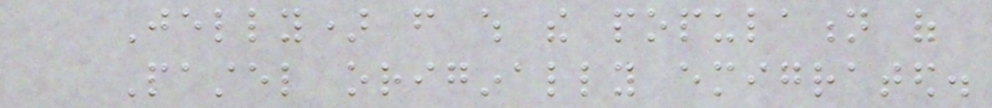Jelly) from which the population of
Pastel originally emigrated.
